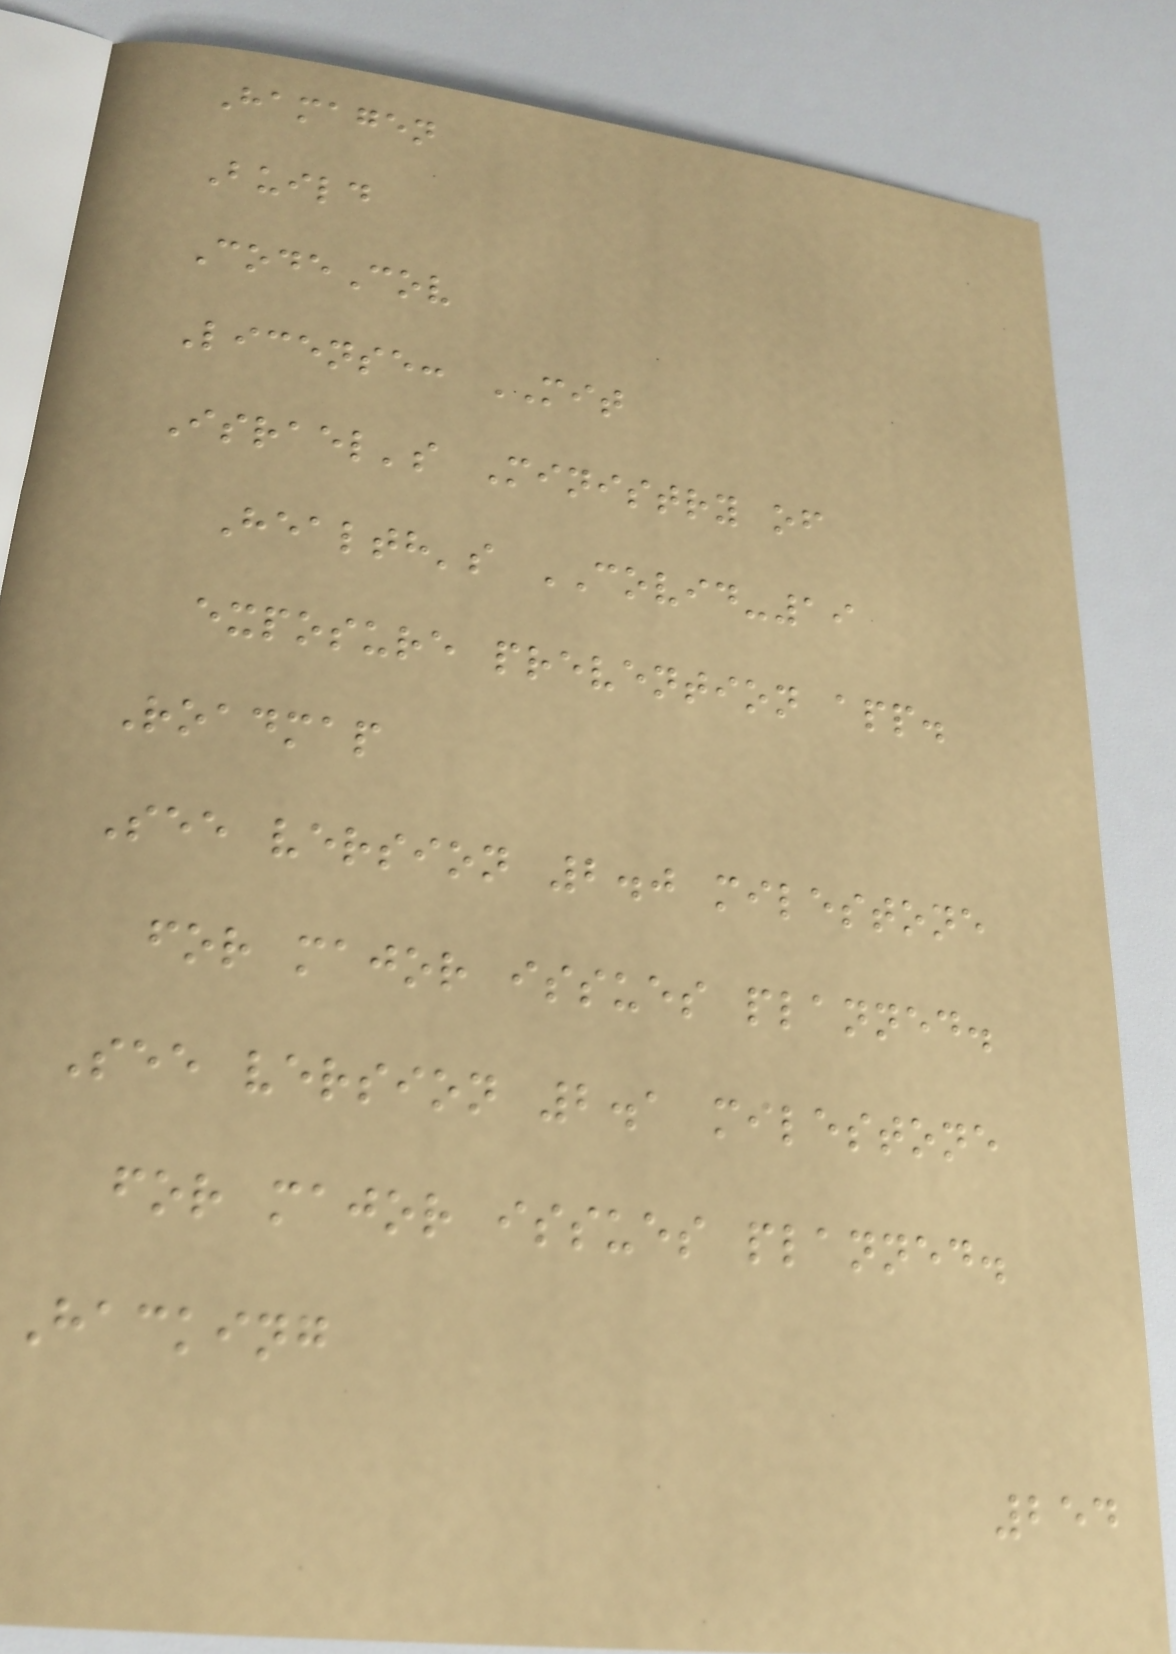Hamagen
Build
CodeCov
License: MIT
Israel's Ministry of
Health's COVID-19
exposure prevention app.
Roadmap
See version 2.0 milestone
for major issues planned.
See version 2.1 milestone
for major issues planned.
Hacking
254
